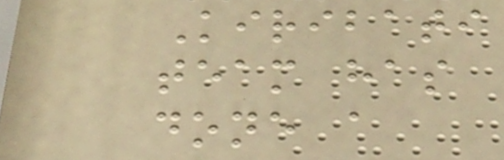Kiribati
team has
done a
